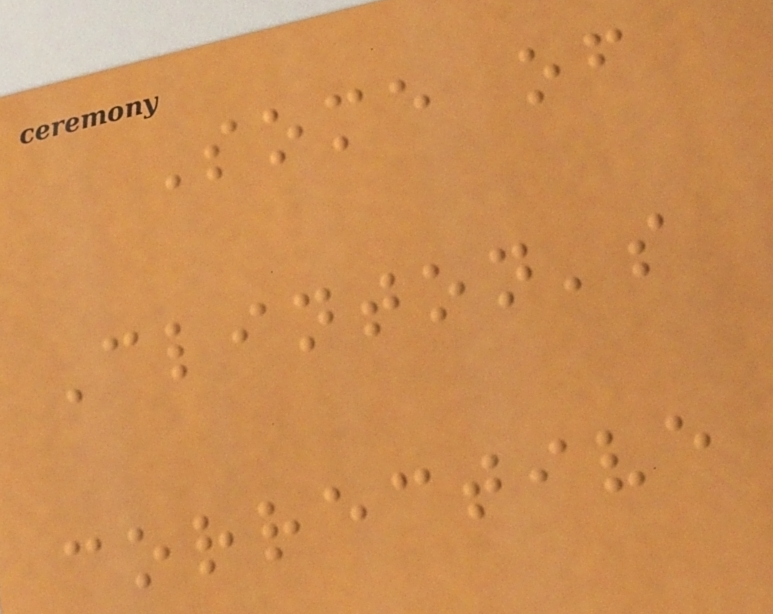Some of
Clinton's
corrective
